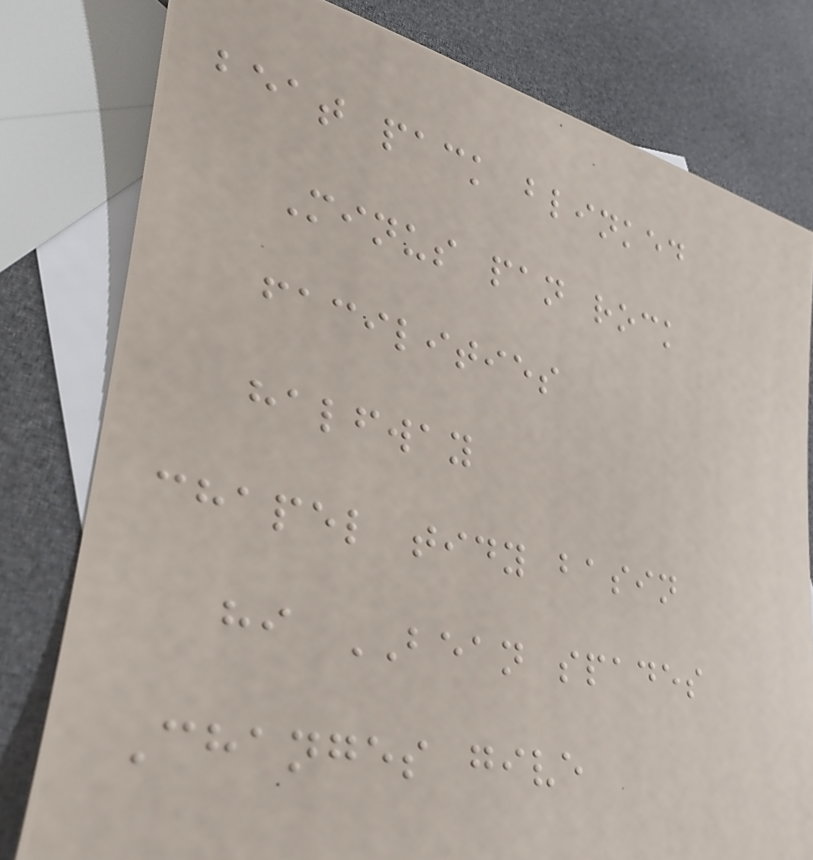beat pack blinked
Minus pan rock
facilities
halfway
chapel tidy basin
hi BEAN spades
Changes give
